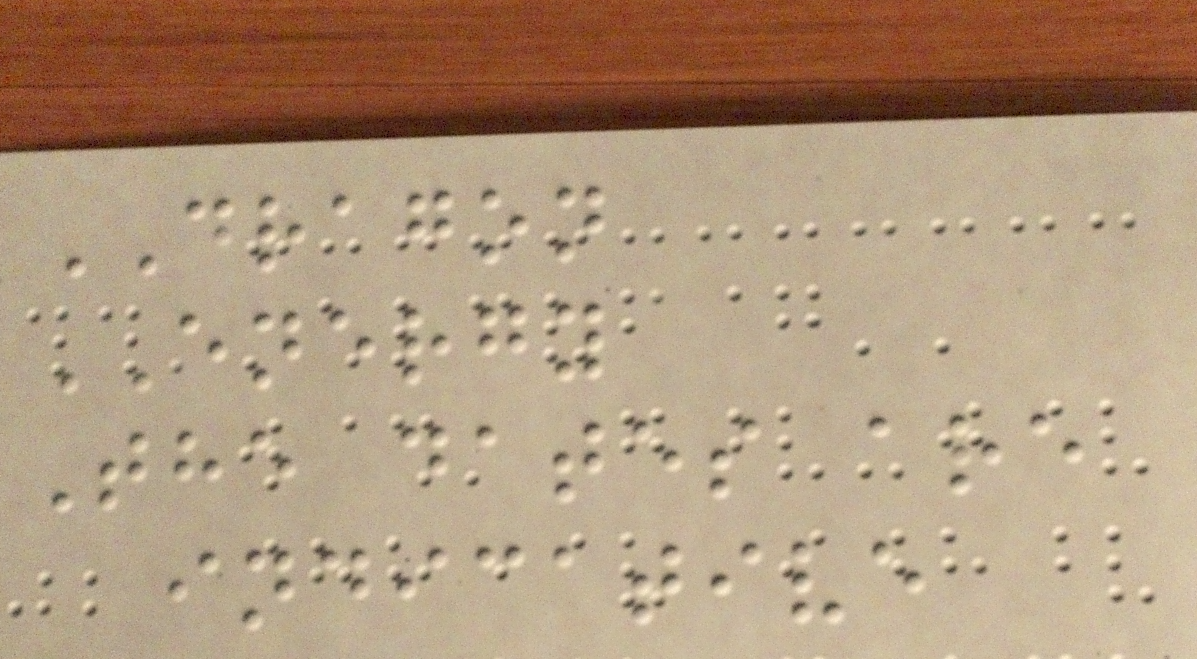DRAGON
ENERGY
The dates are
indicative
